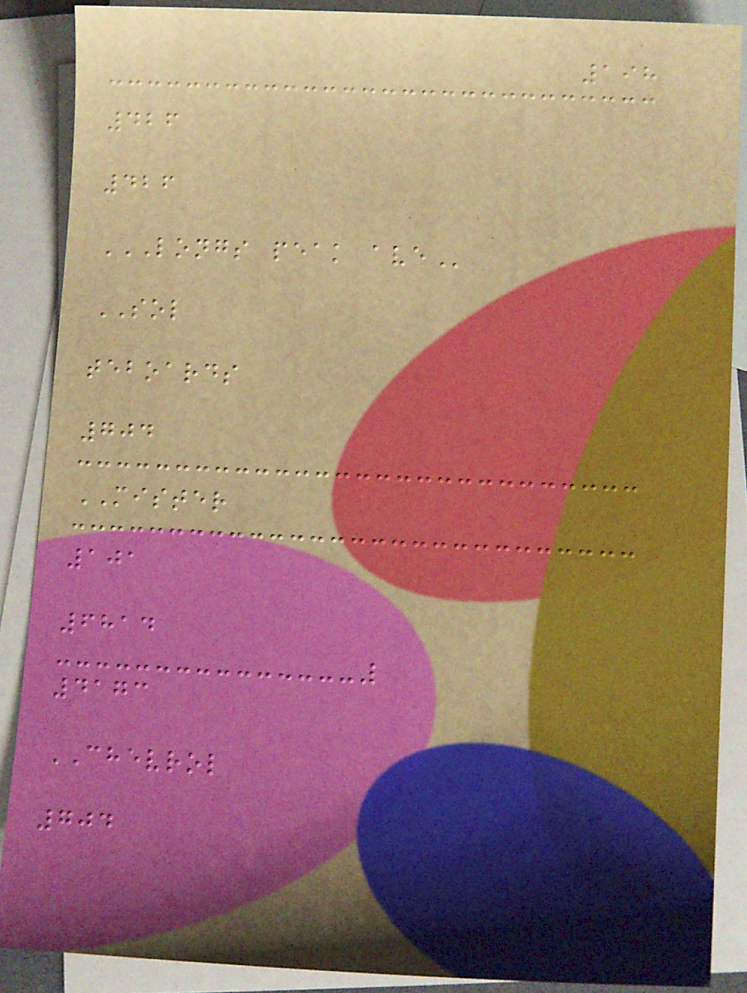198
426
426
LONGS PEAK AVE
SOL
teboards
704
MISTER
101
6814
4173
CHEVROL
704
